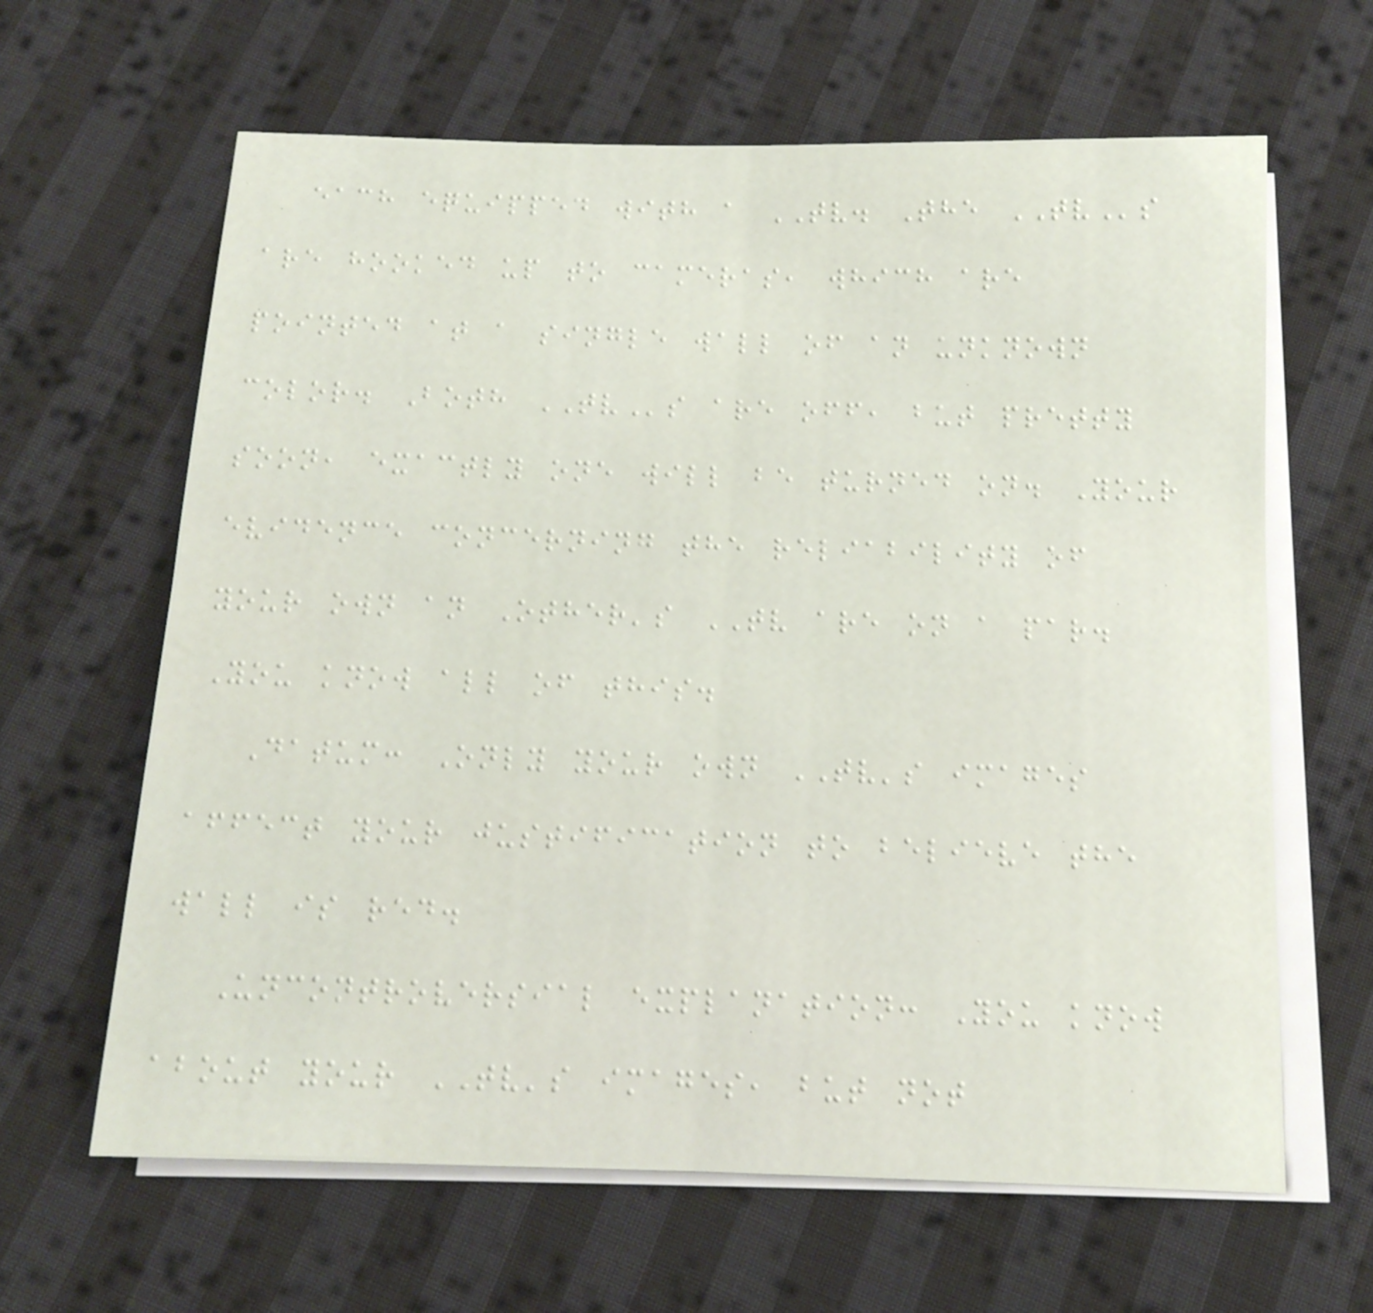each equipped with a TV. The TVs
are hooked up to cameras, which are
pointed at a single wall of an unknown
color. Both TVs are off, but pretty
soon, exactly one will be turned on. Your
evidence concerning the reliability of
your own an Other's TV are on a par.
You know all of this.
Datum: Only your own TV's images
affect your justification to believe the
wall is red.
Uncontroversial explanation: You know
about your TV's images, but not
